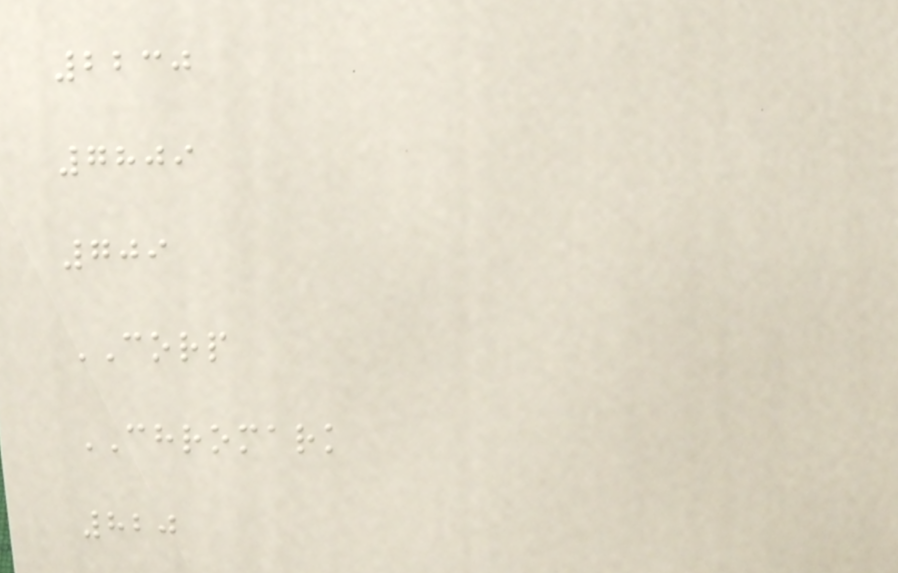2230
7809
709
CORP
CHROMARK
820
